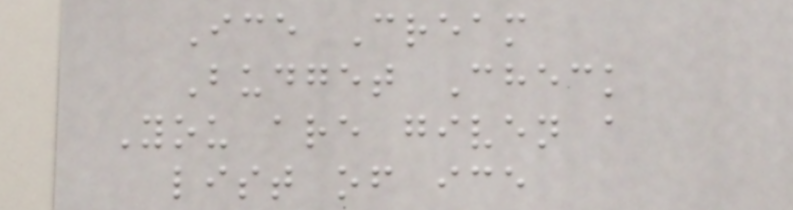Ice Cream
Budget Check
You are given a
list of ice
